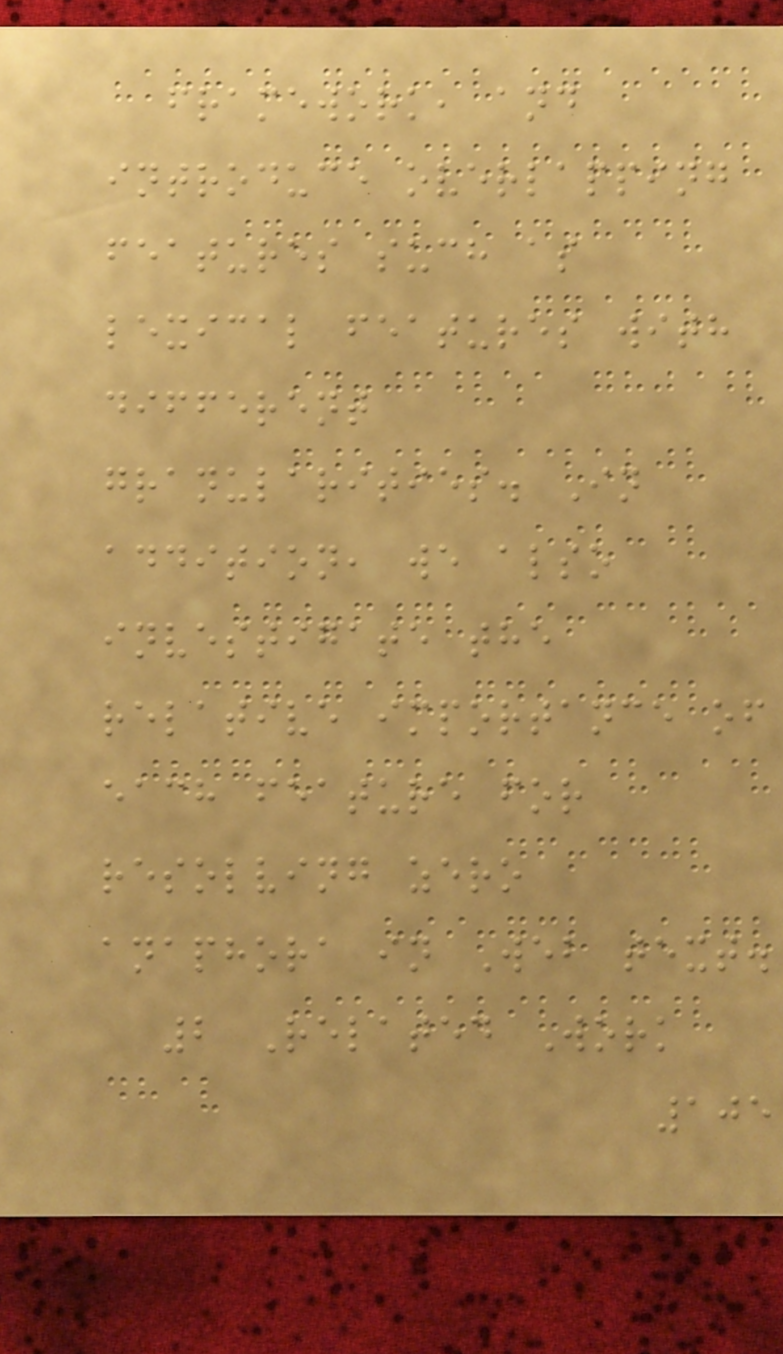framework, and
introduce overlapping
features such as
lexical features with
different
granularities. In
addition, we also
investigate the
relative importance of
each feature for
resolving zero
anaphora in Web text.
2 Related Work
105
